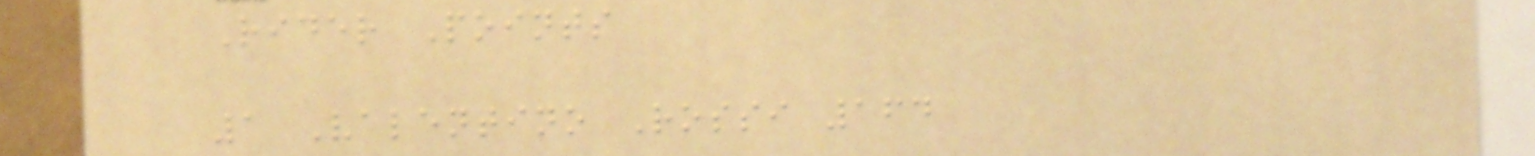Rider Points
1 Valentino Rossi 164
